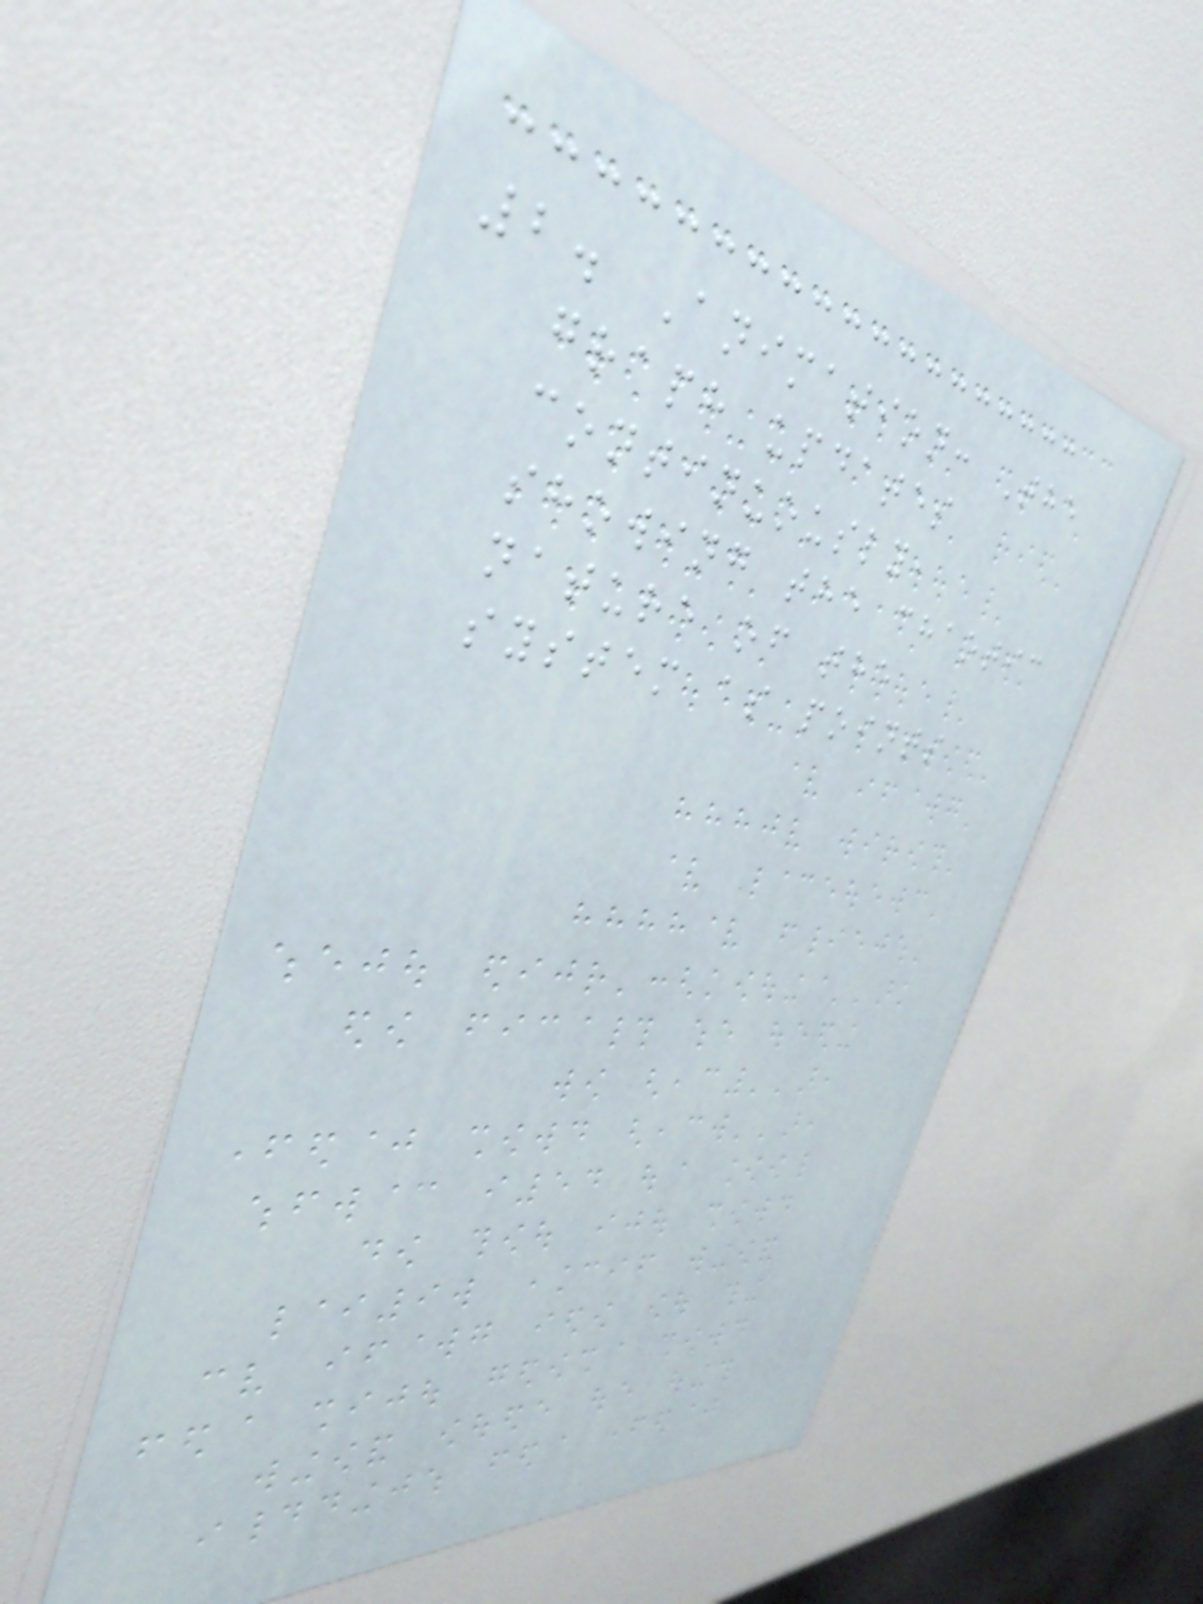2. Animation: The
graph updates
continuously,
showing the chaotic
nature of the
system as points
